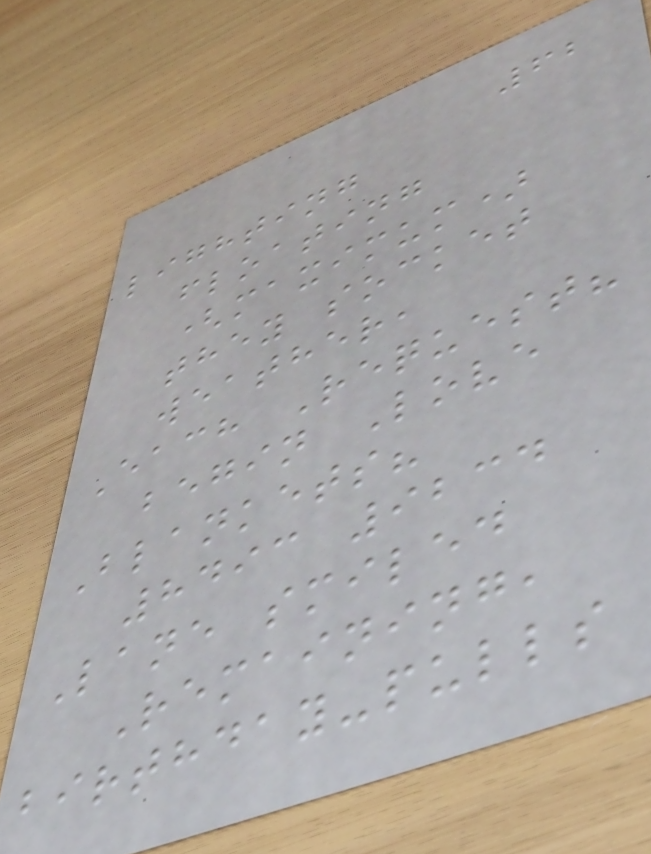62
lighting
floating
(maximum)
they socket
weather,
Each Request?
begin Love
Blankets?
8493 9234
Lane smiled
Remaining,
birthday-pulls
